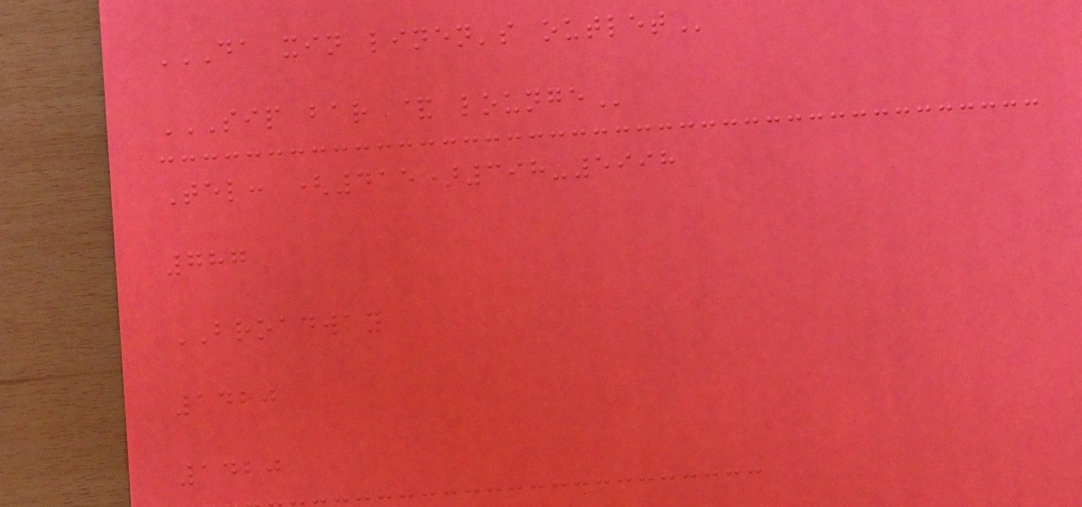DA XIN LINEN'S OUTLET
SIP BAR & LOUNGE
Tel: (415)398-5998
787
BROADWAY
1420
1420
